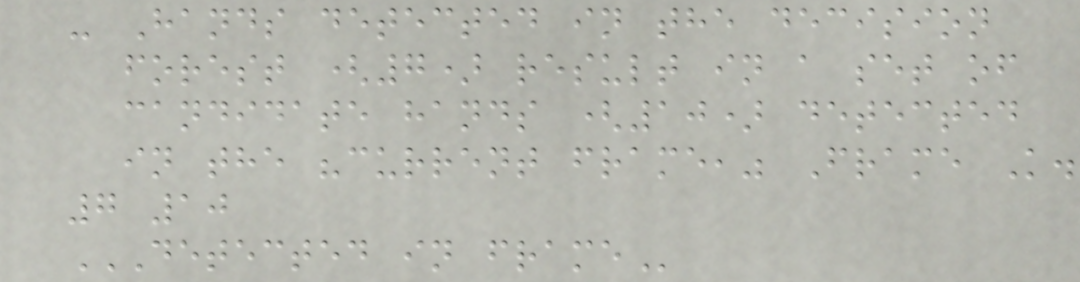- Hands detected in the decision
forest (7) result in a set of
candidate hands (10) detected
in the "current frame," Frame K.
7 10
DETECTED IN FRAME
